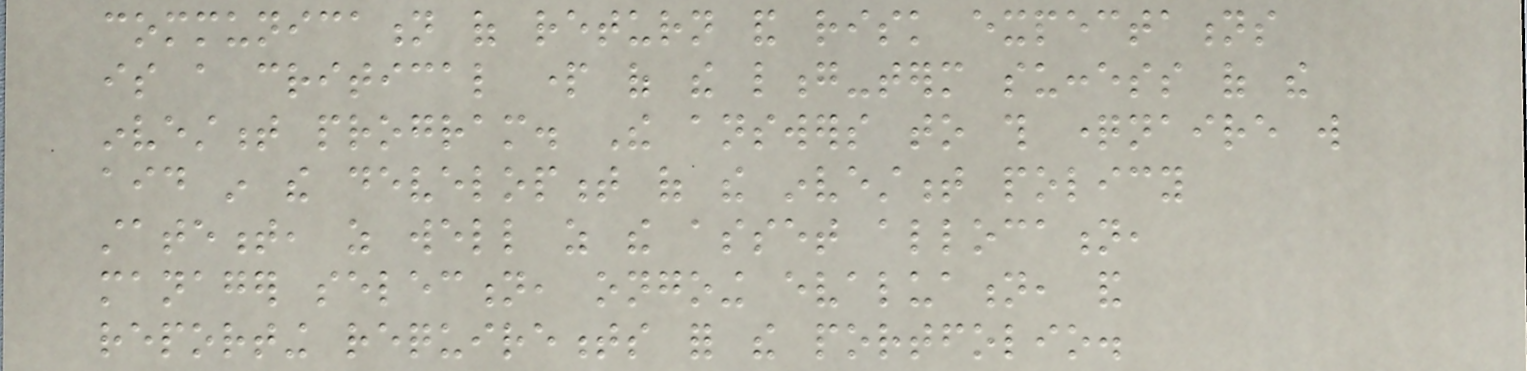communication of return and risk expectations
is a critical part of the long-term success of the
investment program. The answers to this questionnaire will
aid in the development of the investment policy
statement, as well as the asset allocation,
manager selection, ongoing evaluation, and
reporting requirements for the portfolio.
